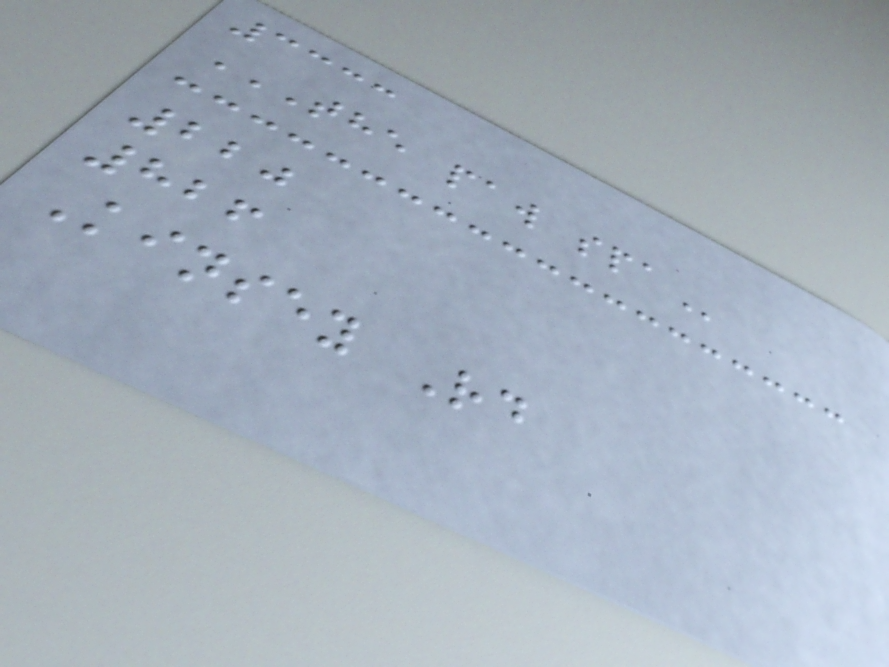3333
THE PAW SPA
220
826
Kinsey Rd
